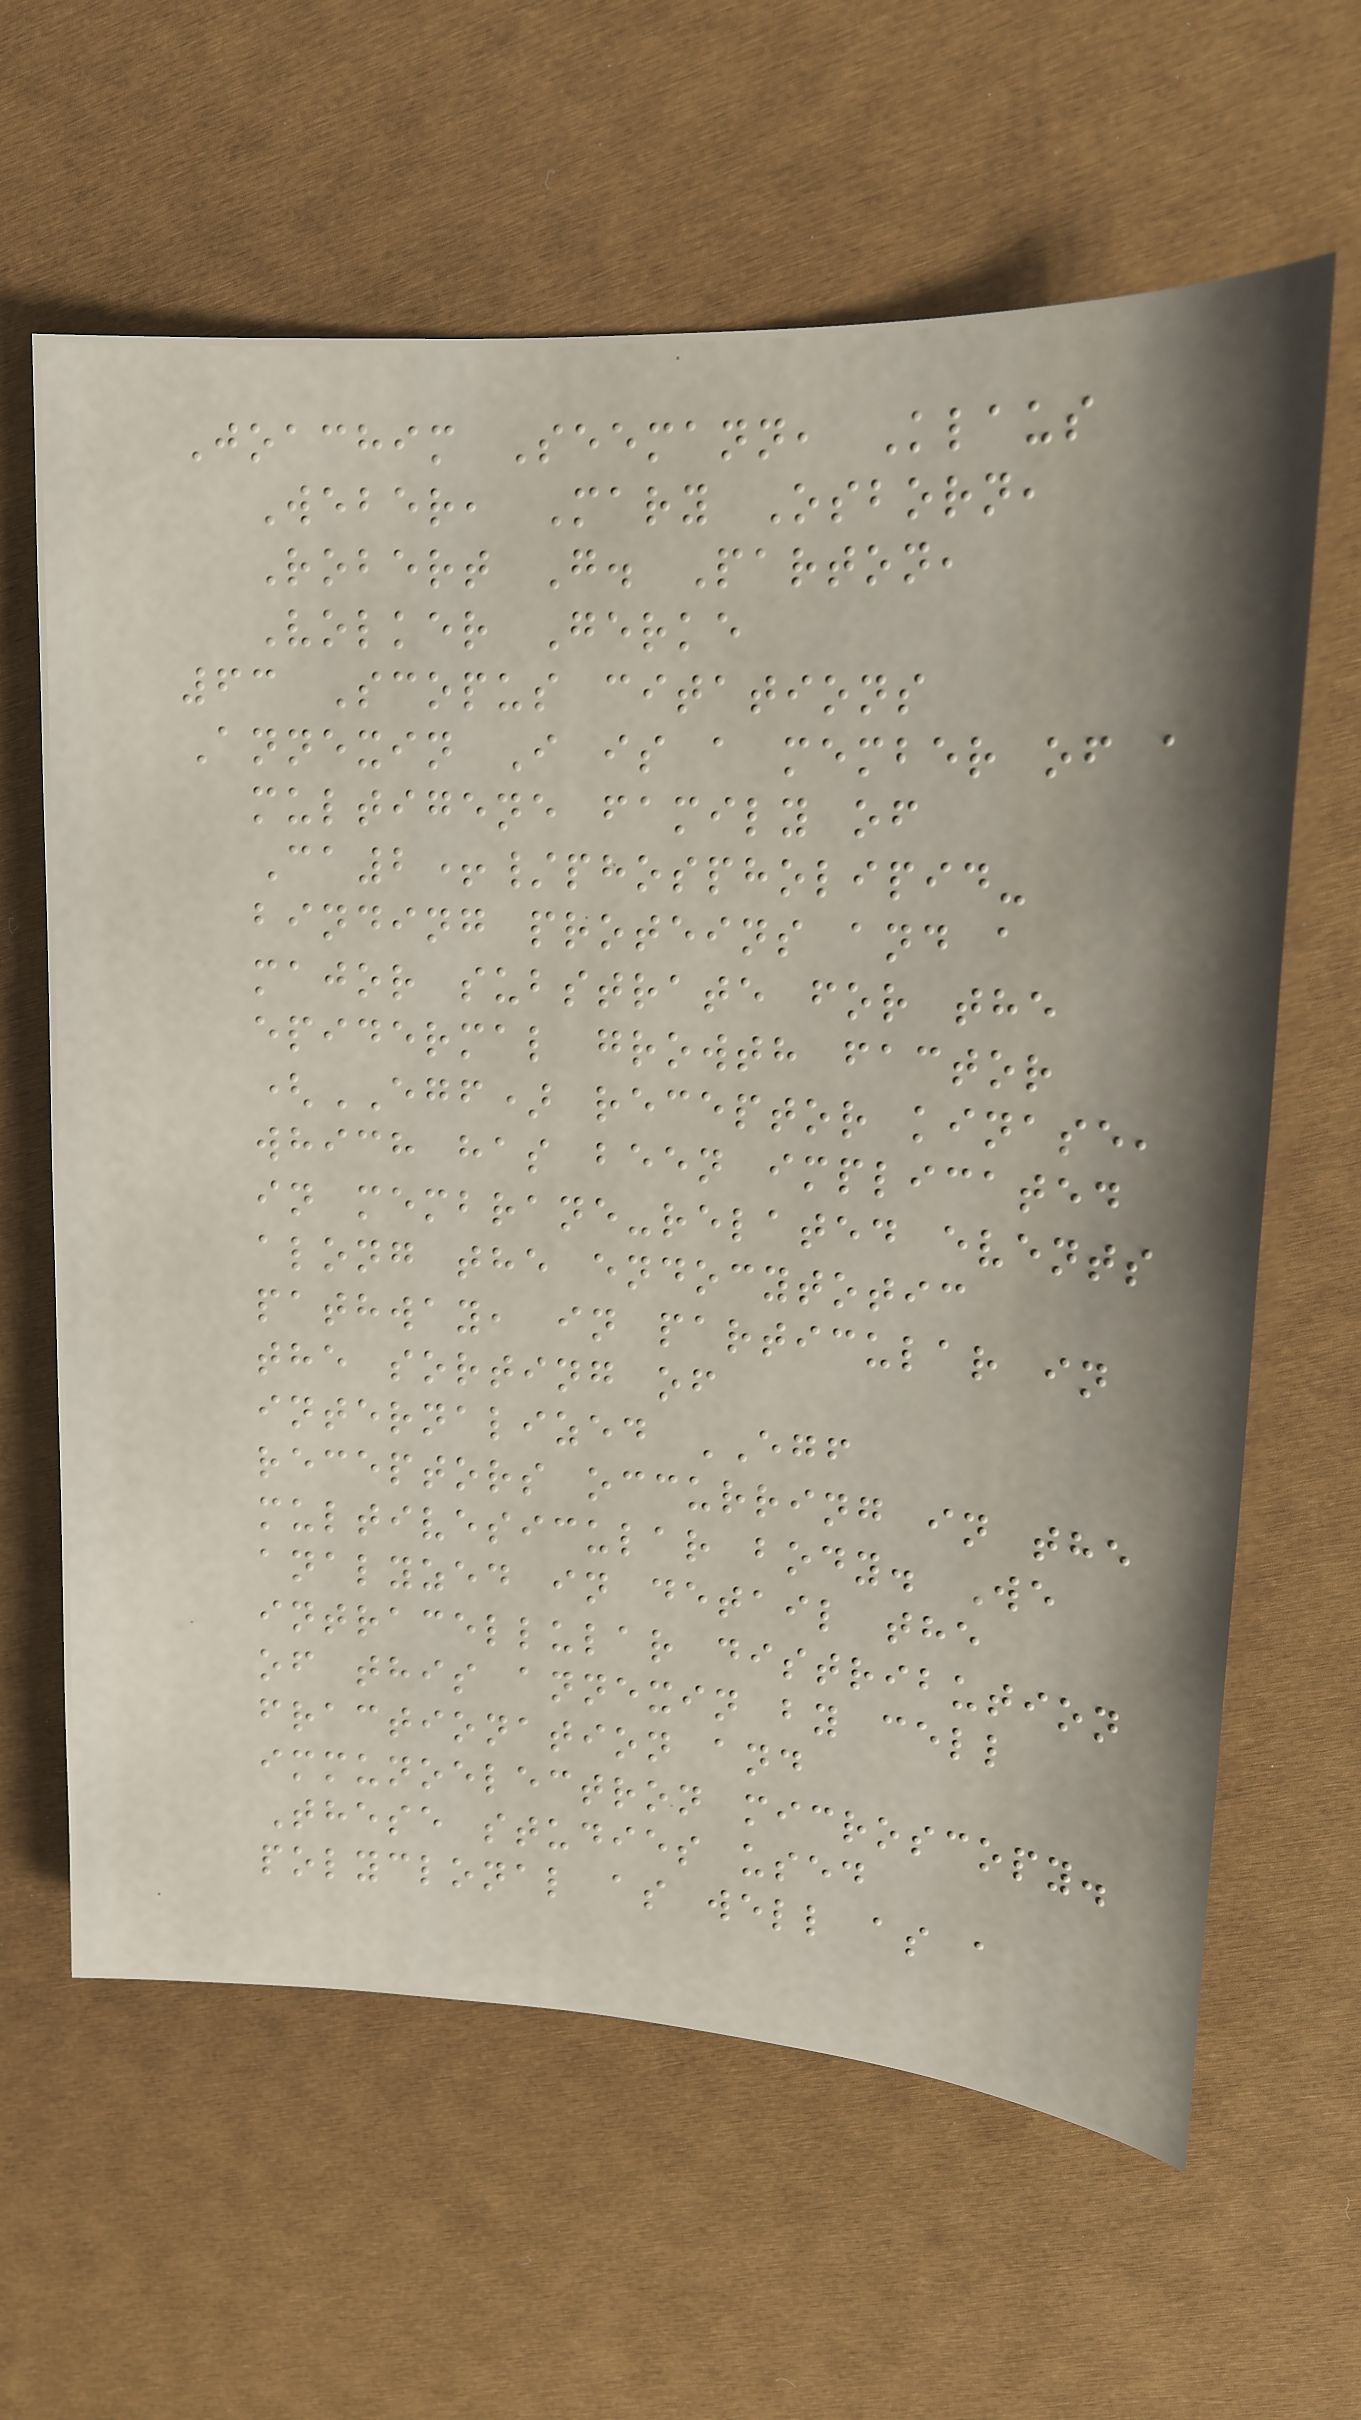Joachim Seemann, Klaus
Weber, Mary Osborn,
Robert G. Parton,
Volker Gerke
63 Scopus citations
Annexin I is a member of a
multigene family of
Ca2+/phospholipid-
binding proteins and a
major substrate for the
epidermal growth factor
(EGF) receptor kinase,
which has been implicated
in membrane-related events
along the endocytotic
pathway, in particular in
the sorting of
internalized EGF
receptors occurring in the
multivesicular body. We
analyzed in detail the
intracellular distribution
of this annexin by cell
fractionation and
immunoelectron microscopy.
These studies used
polyclonal as well as a
